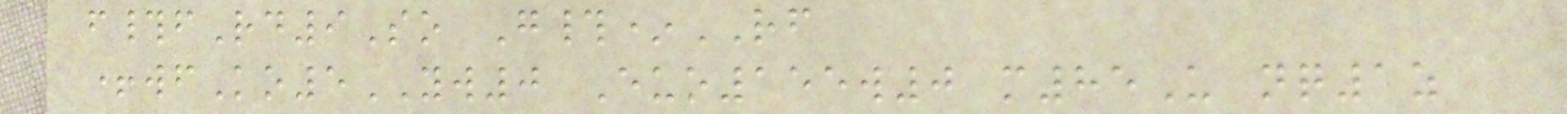f#fRd9So G#*RF
+wfKo5YW0 Euo155w0 m85U nq1z
